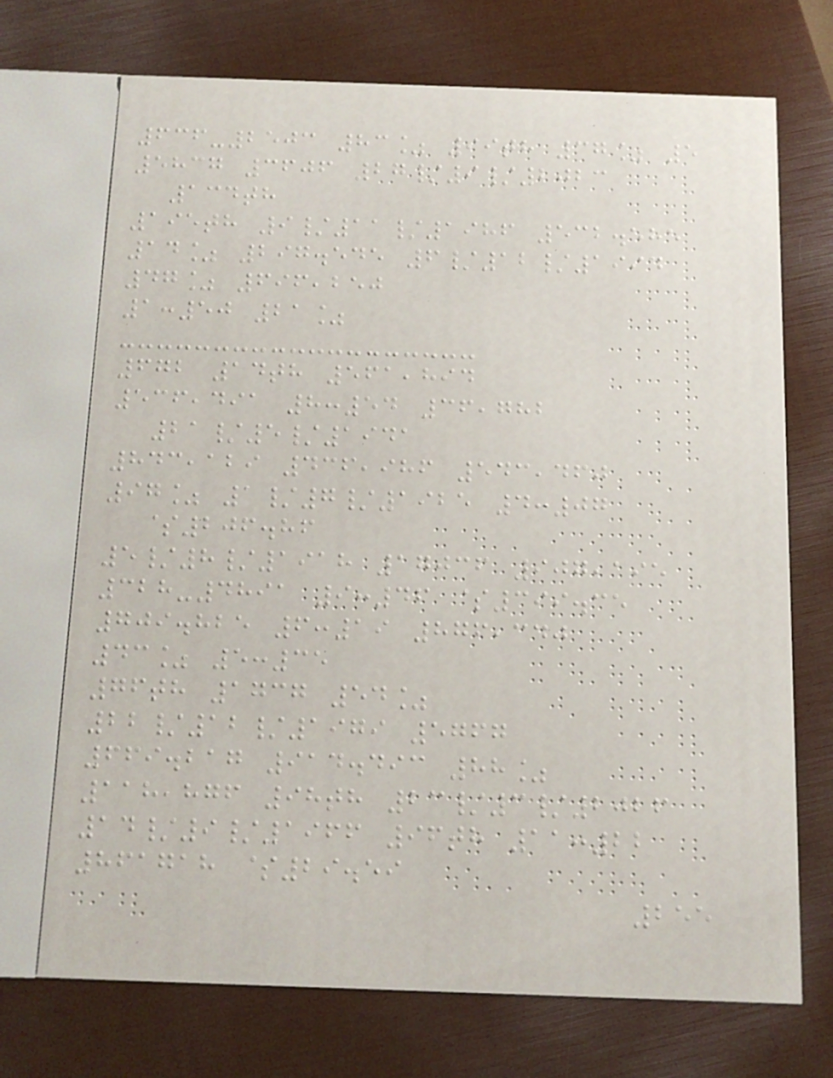636-2503 83% 99th 37% 5
5837 3606 27/9/2023
134th
195th 9/11/1986 532.585
14% 297.545 6/12/1994
47% 696,250
1:50 21%
672 14th 561,894
536,491 8:54 36,782
21/5/1941
843,129 436,986 543,460
97% 1/7/1925 4:07
$206.86
5/8/1918 17036 907,195
328-4891 9:46 $399.35
709.825 6:19 876,340
43% 5:35
76th 1737 54%
22/12/1979 5767
669.217 914.493 88%
118,876 98th 23/3/2026
14/9/1966 96th 11:22
861718 $29.59
255
